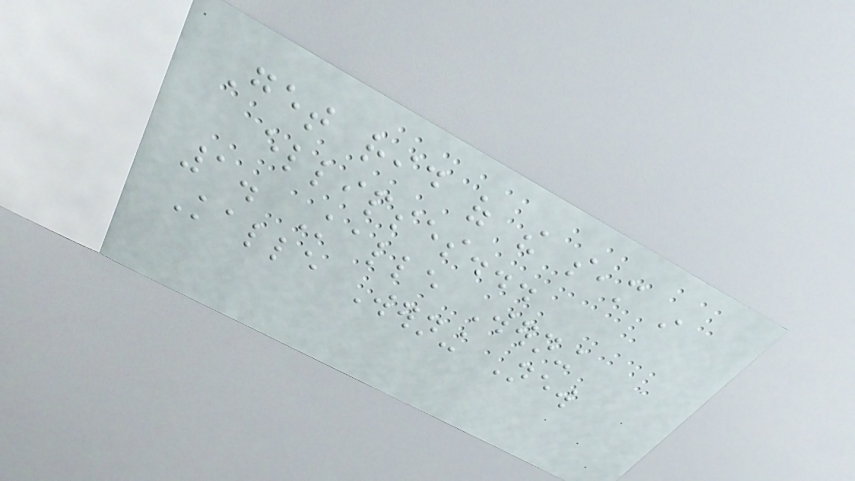Get rid of the seam in
ellipses...
1. Kalle Werning
Kalle Werning New
